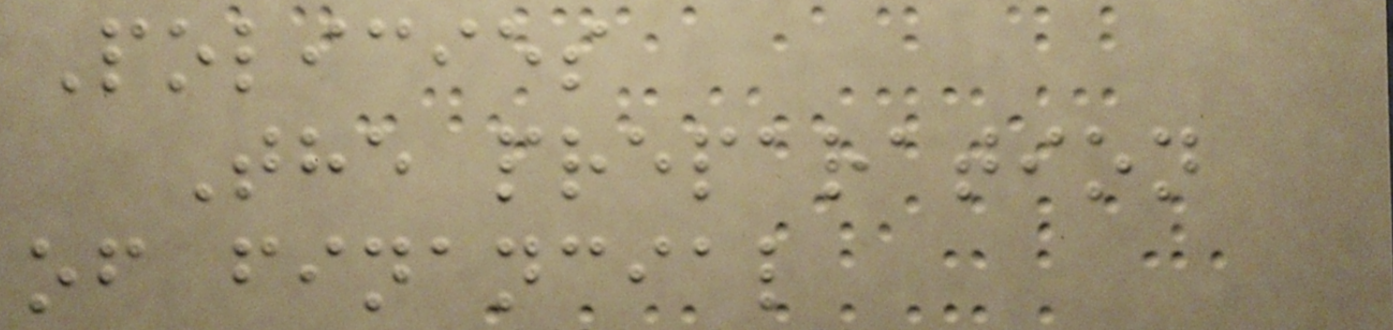Policies
The preparation
of financial
